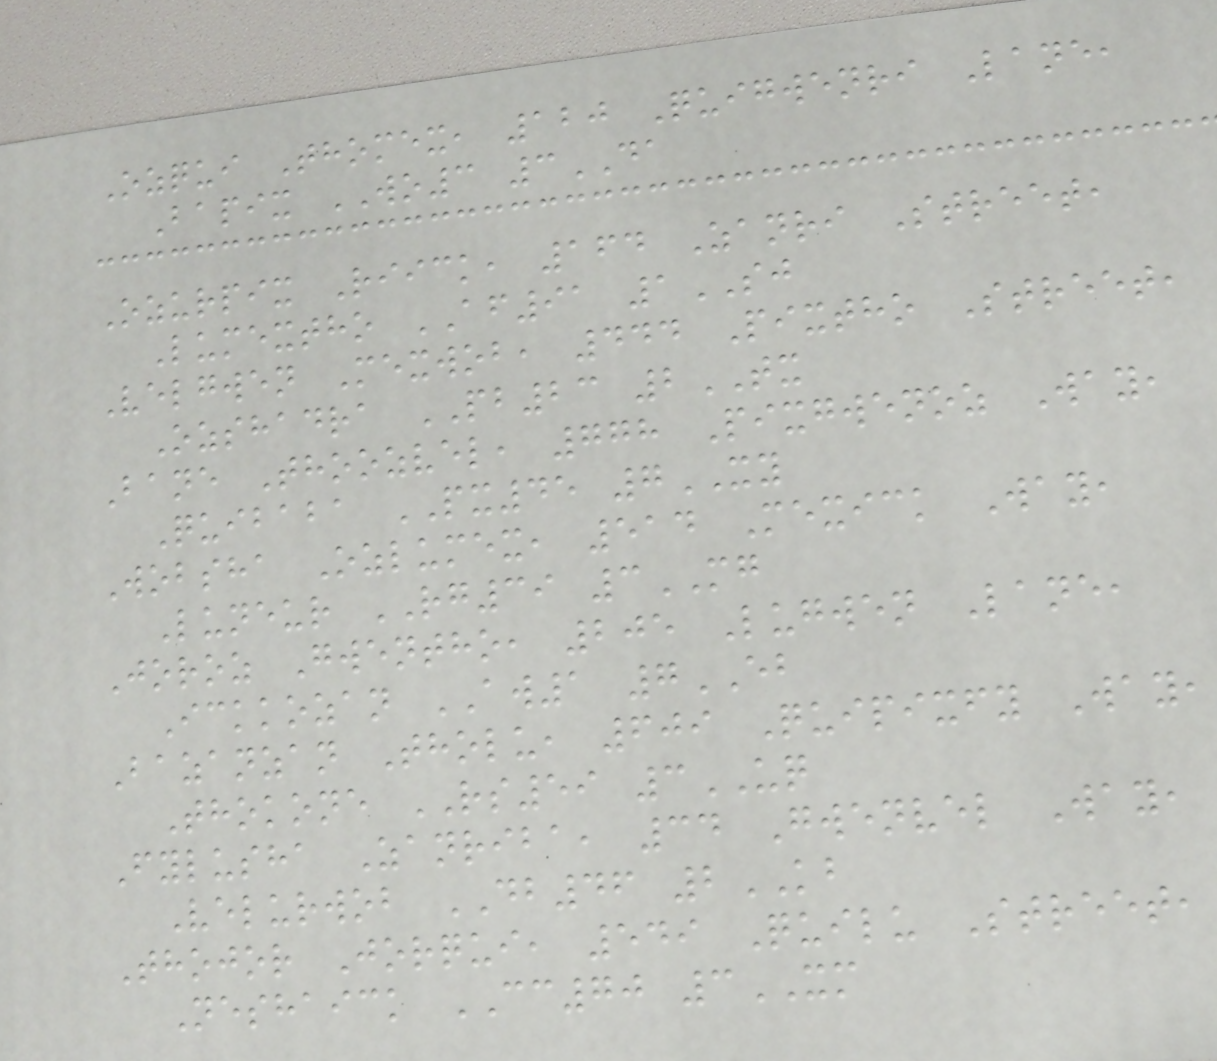Ozqui Thomex, 120 Quigwenri Lane,
Bapix WO3 3DA
Ozurpix Riick, 164 Zanri Street,
Lumextho AF91 1SJ
Velgwen Mexwob, 444 Pixtho Street,
Ozshadra PB23 2TX
Bane Thoozvel, 778 Pixgwenoz Way,
Quibaba PX45 7XY
Wobsha Ozlumex, 514 Mexick Way,
Luneur RG39 3MG
Joroz Gwentho, 205 Lugwen Lane,
Ickkozan AW1 7EB
Bazanzan Tholu, 609 Quipixfy Way,
Thokone RS59 3UQ
Fylusha Zanriba, 34 Gwenvel Way,
Velurwob DB46 2KB
Thojor Jorqui, 549 Quilu Street,
Neshaick CC70 3XM
